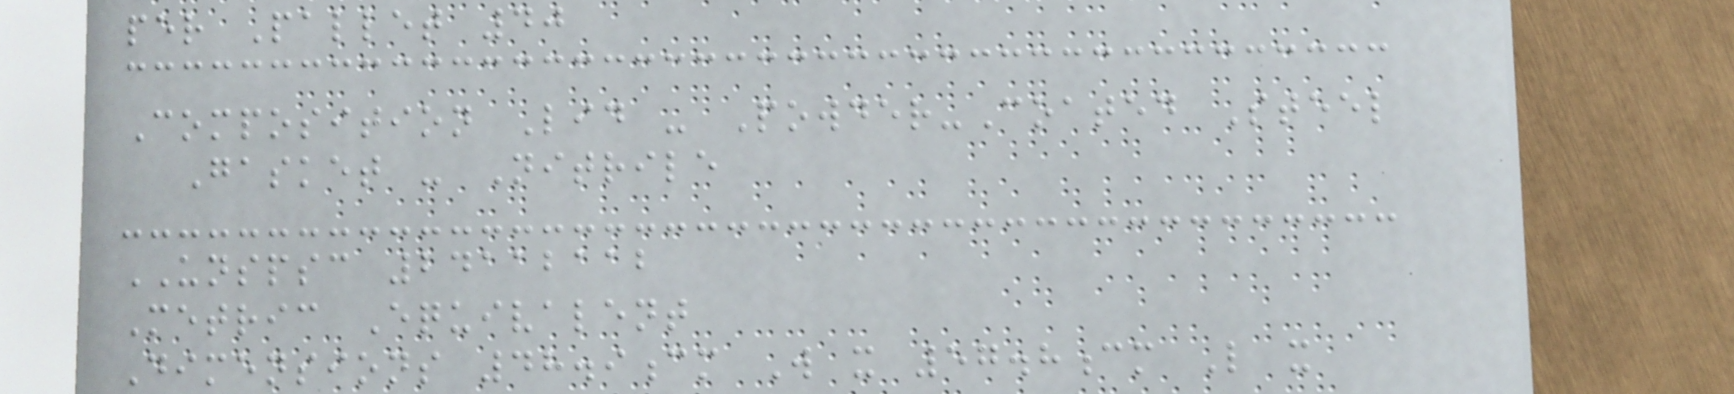per Pallet 40
Composition Lid - Powder-Coated Steel
Gasket - Nitrile
UNSPSC 24112112
Metric Equivalent
Dimensions 48.9cm W x 57.8cm L x
